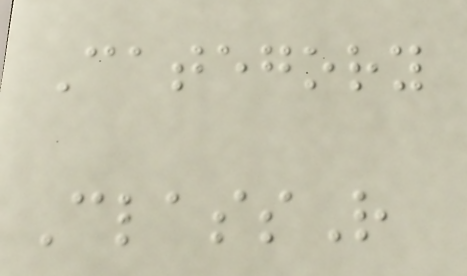Category
ClassR
